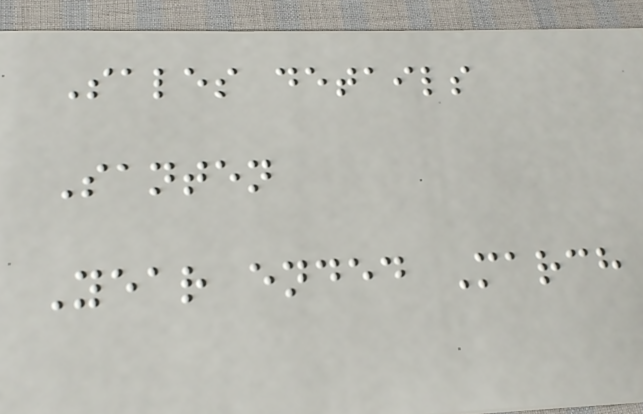Sales details
Santen
Year ended March
